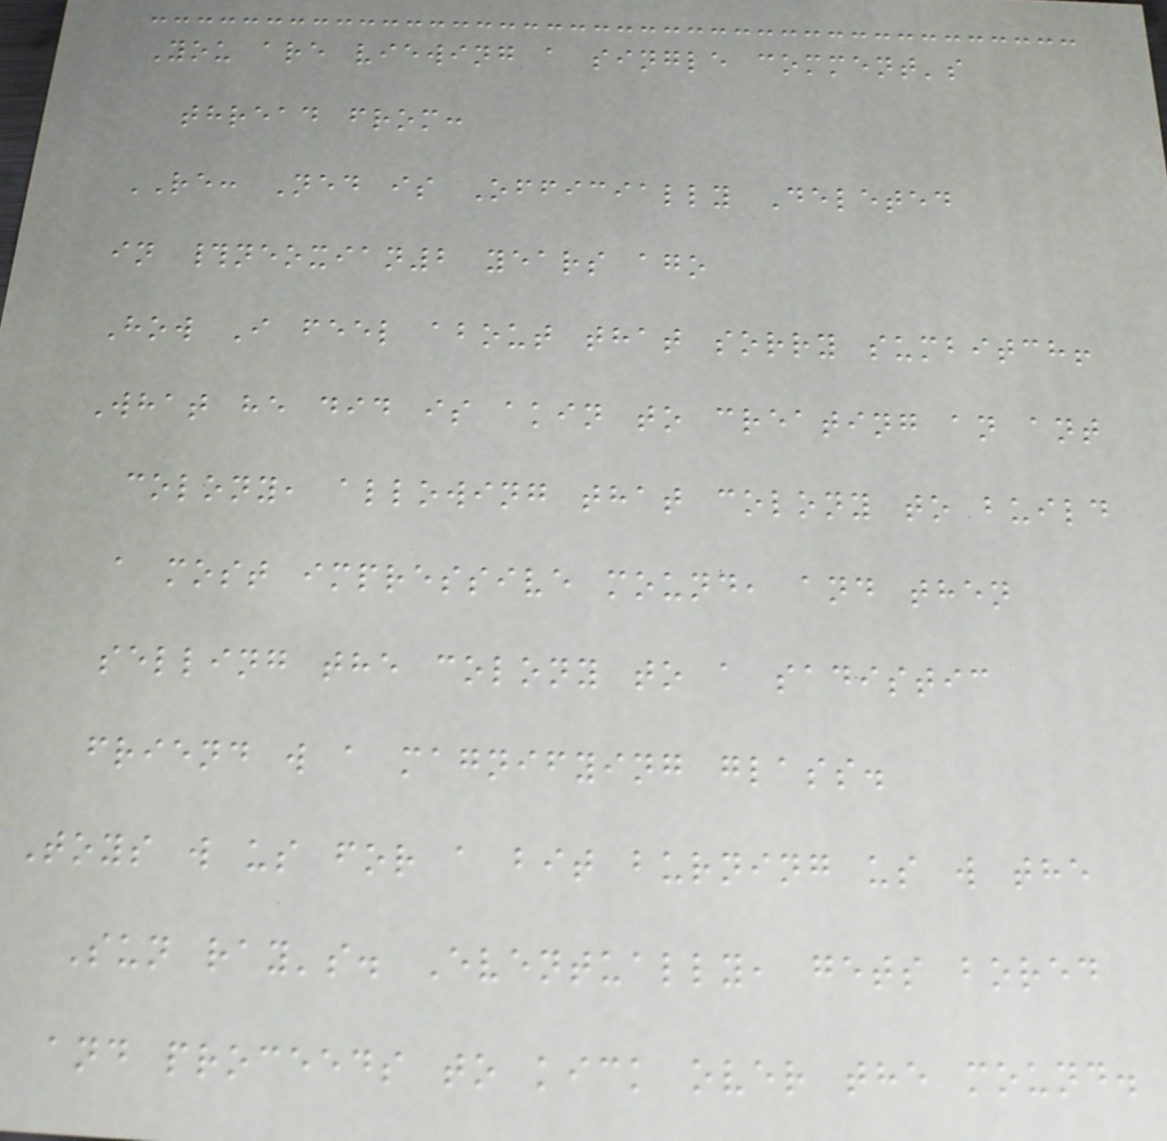You are viewing a single comment's
thread from:
RE: Ned is Officially Deleted
in #neoxian2 years ago
How I feel about that sorry sumbitch!
What he did is akin to creating an ant
colony, allowing that colony to build
a most impressive mound, and then
selling the colony to a sadistic
friend w a magnifying glass.
Toys w us for a bit burning us w the
Sun ray's. Eventually, gets bored
and proceeds to kick over the mound.
